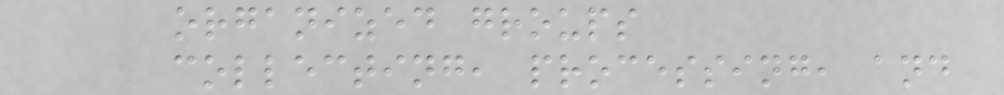organized groups
collecting, processing, and
